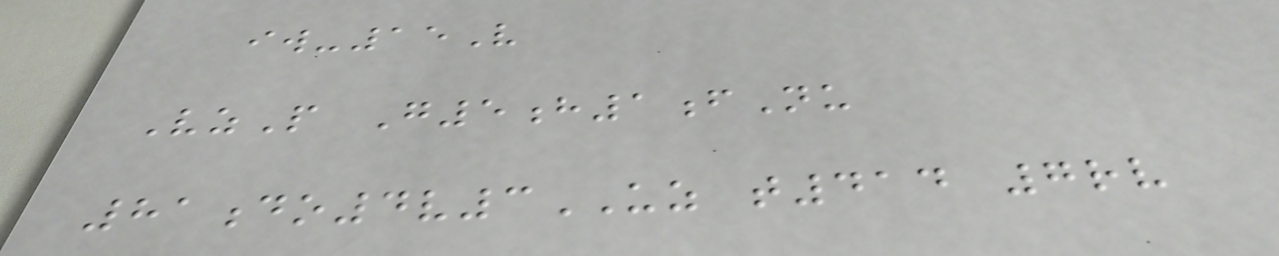iw-15V
VzP G5h1fNu
81do4v3UZ t414 7rv
